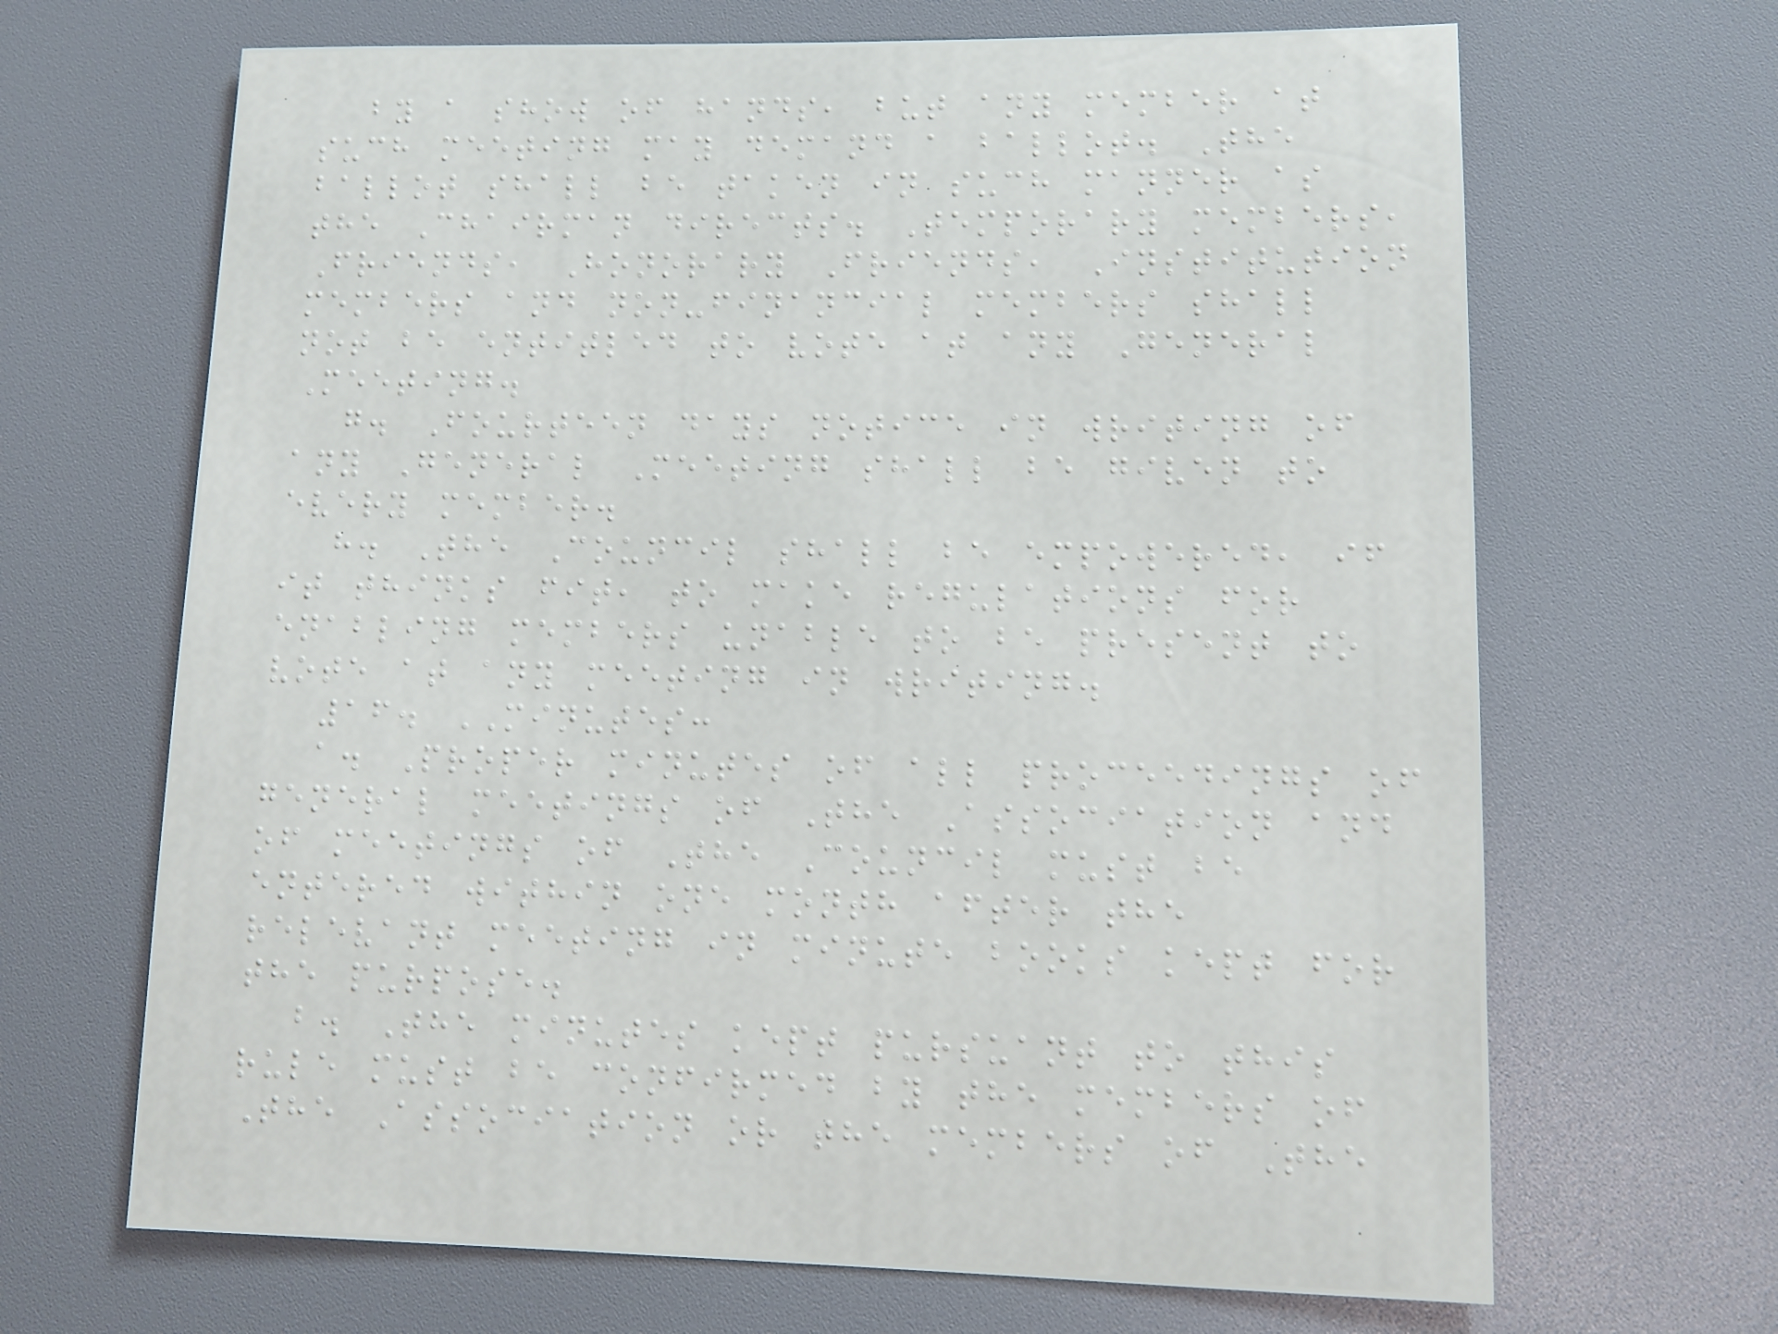by a show of hands, but any member at
such meeting may demand a ballot. The
ballot shall be taken in such manner as
the Chairman directs. Temporary members,
Friends, Honorary Friends, Institution
members and non-financial members shall
not be entitled to vote at any General
Meeting.
g. Fourteen days notice in writing of
any General Meeting shall be given to
every member.
h. The Council shall be empowered, if
it thinks fit, to make regulations for
enabling members unable to be present to
vote at any meeting in writing.
16. MINUTES:
a. Proper minutes of all proceedings of
general meetings of The Association and
of meetings of The Council must be
entered within one month after the
relevant meeting in minute books kept for
the purpose.
b. The minutes kept pursuant to this
rule must be confirmed by the members of
The Association or the members of The
